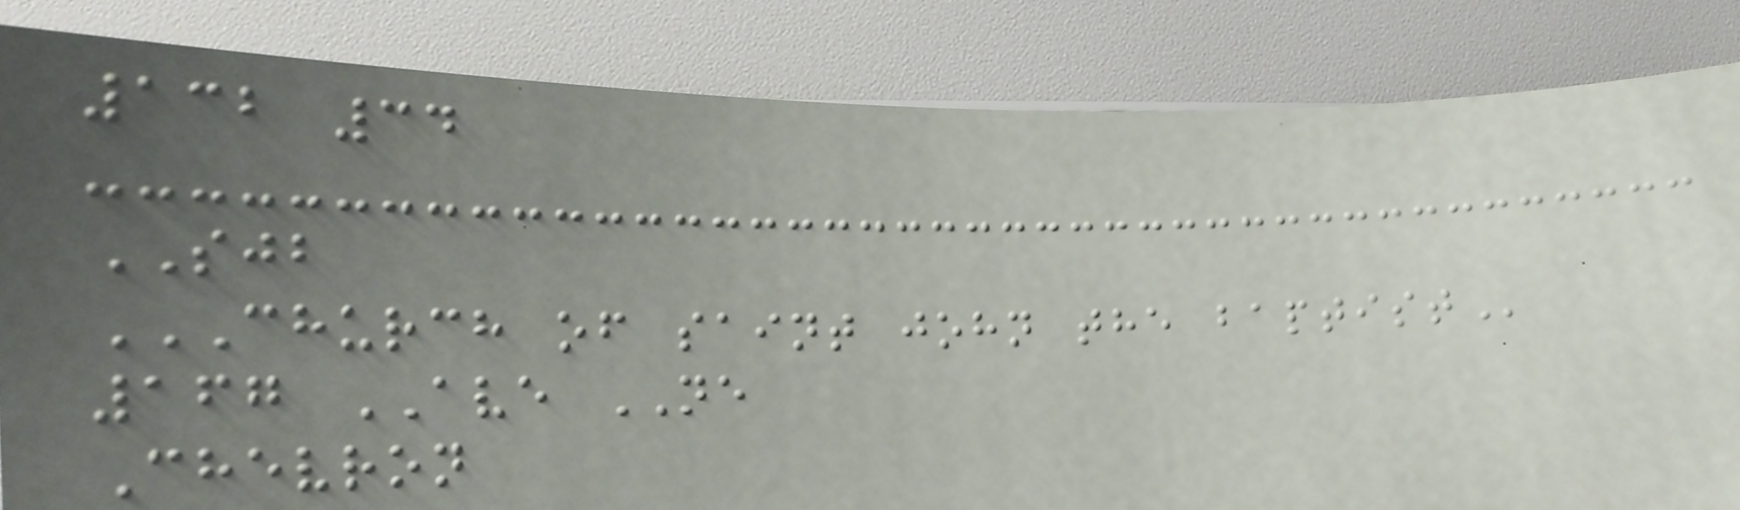132 34
SJB
CHURCH OF SAINT JOHN THE BAPTIST
167 AVE NE
Chevron
